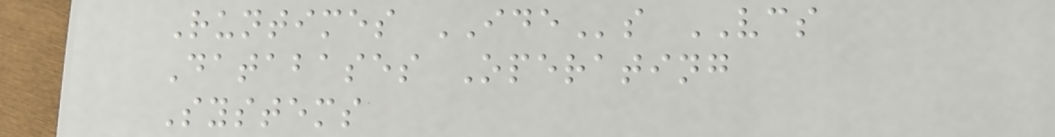Runtimes IDEs VCS
Databases Operating
Systems
